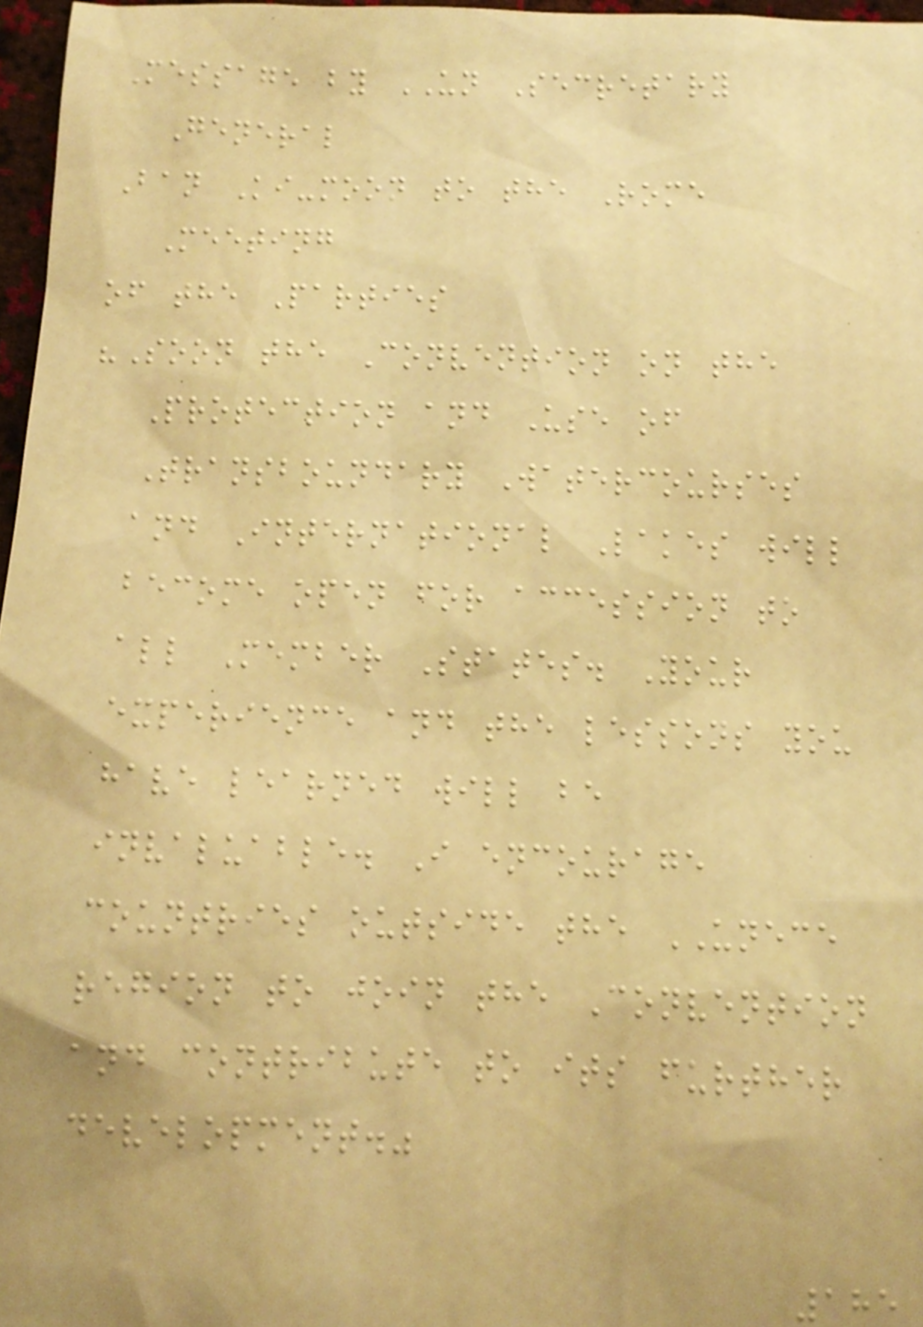Message by UN Secretary
General
Ban Ki-moon to the Rome
Meeting
of the Parties
"Soon the Convention on the
Protection and Use of
Transboundary Watercourses
and International Lakes will
become open for accession to
all Member States. Your
experience and the lessons you
have learned will be
invaluable. I encourage
countries outside the UNECE
region to join the Convention
and contribute to its further
development."
185
